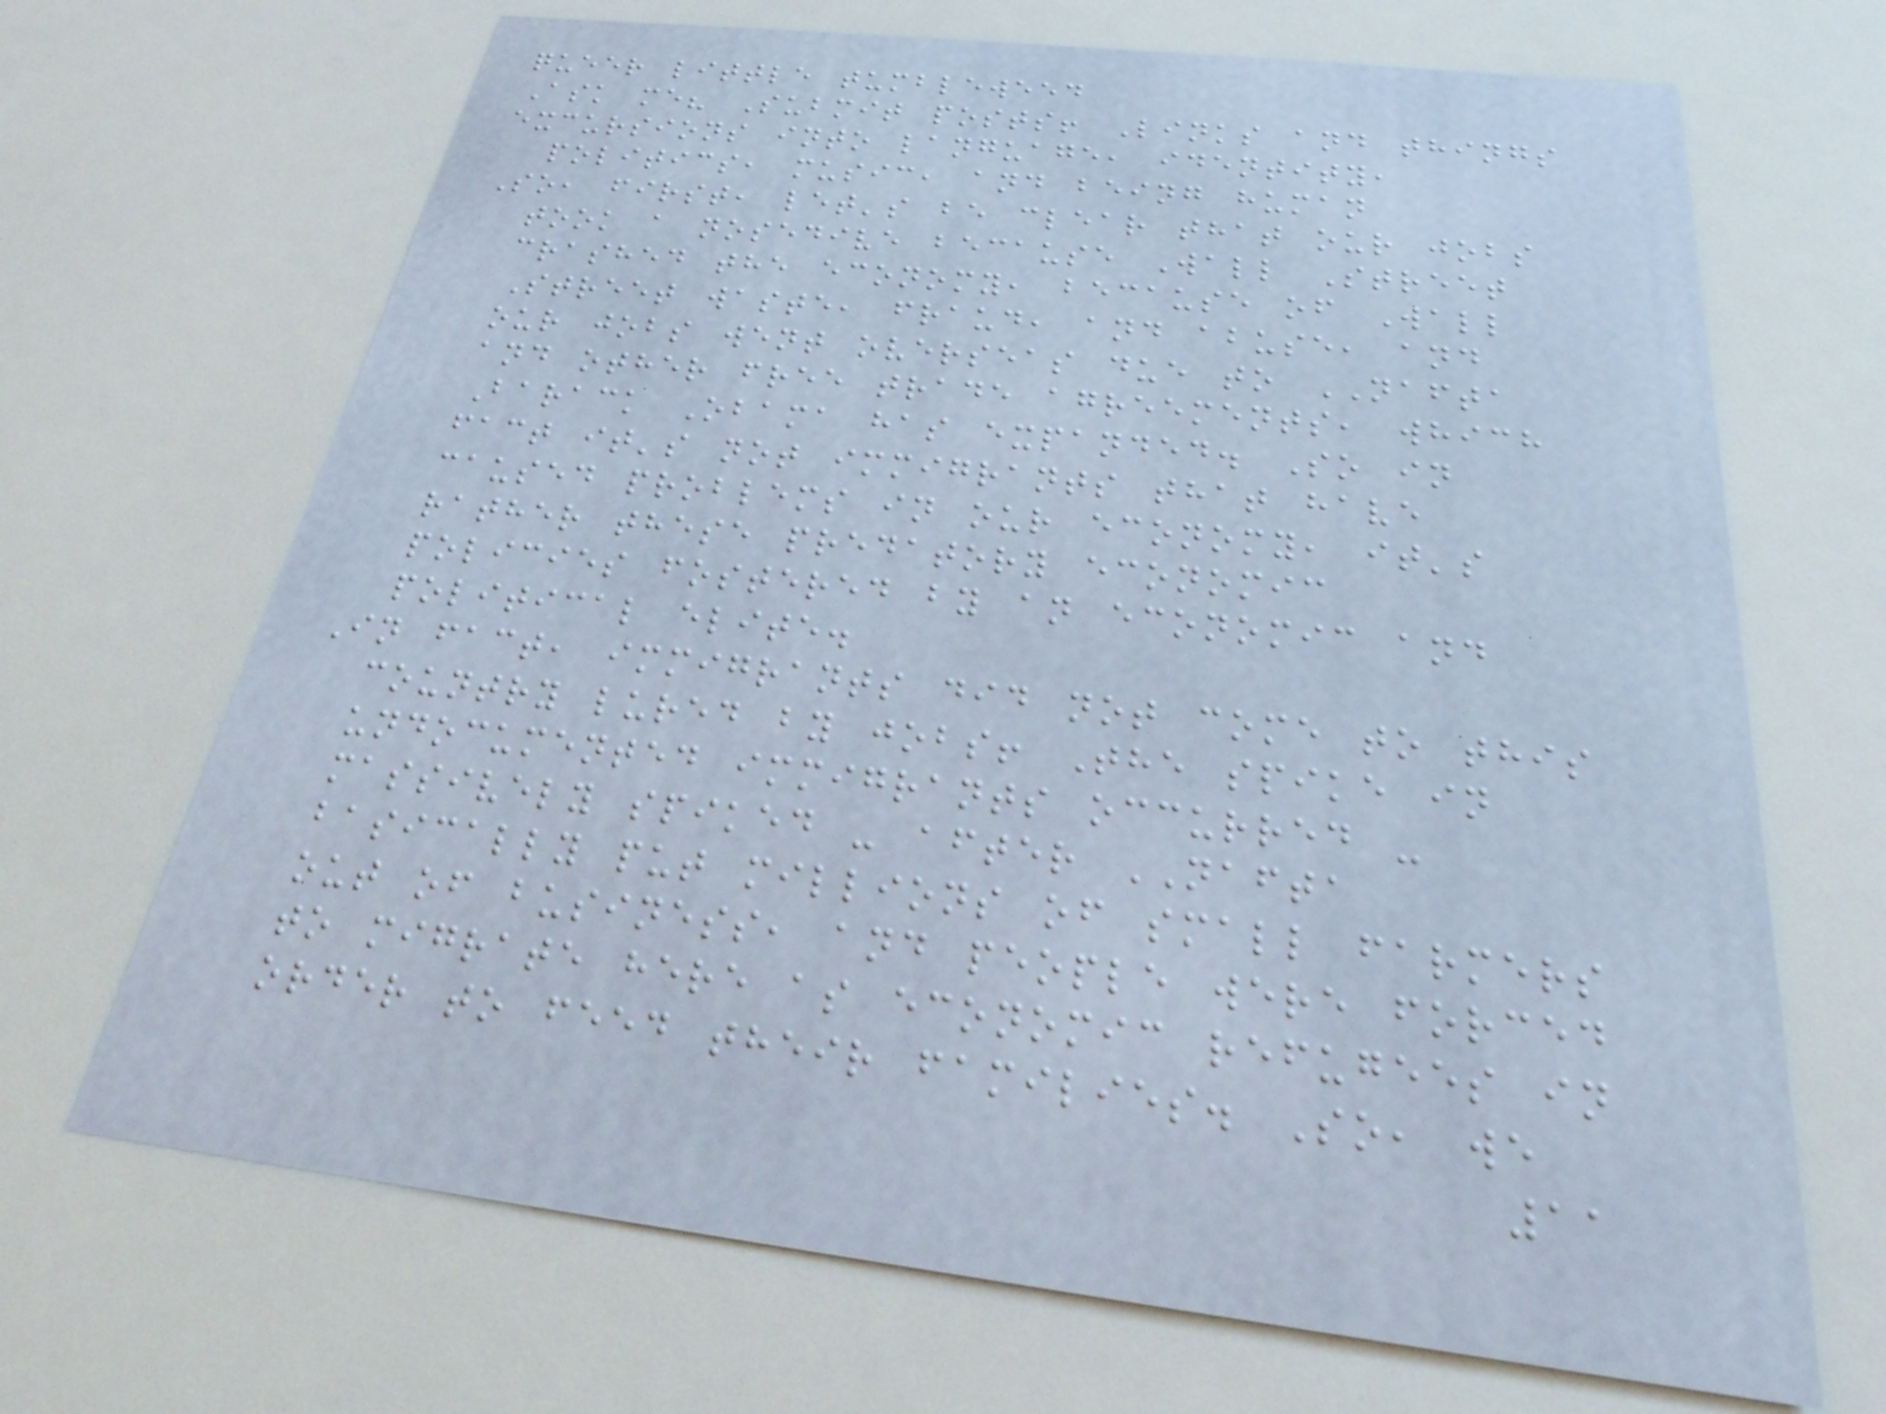queer little tumbleweed
Ask me? Submit posts! Links and things
excursions into language, identity,
politics, music, and being human
So, first, let's be clear that our jobs
took a nosedive because Wall Street
crashed the economy, because of Wall
Street waste, fraud, and abuse, and
our jobs went overseas due to NAFTA
and other free trade agreements, which
Barack Obama has expanded. So in
fact it's not immigrants that have
caused problems in our economy, it's
rather these predatory economic
policies fostered by an economic and
political elite.
In fact, immigrants did not come to this
country lured by jobs! The spike in
undocumented immigrants occurred -
massively spiked - after NAFTA
basically put millions of small farmers
out of business, and people were forced
to migrate here as economic refugees in
order to feed their families. So, we
11
